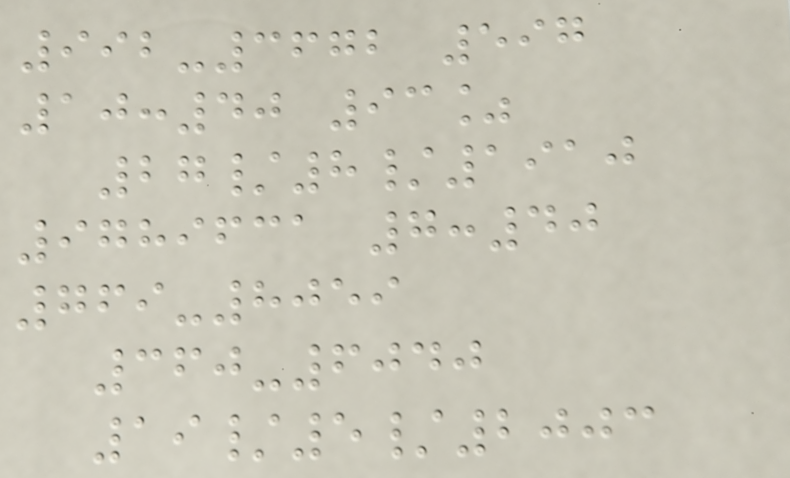992-3672 597
10:40 93%
27/8/1910
9789631 7:40
769-8059
360-6040
19/5/2003
